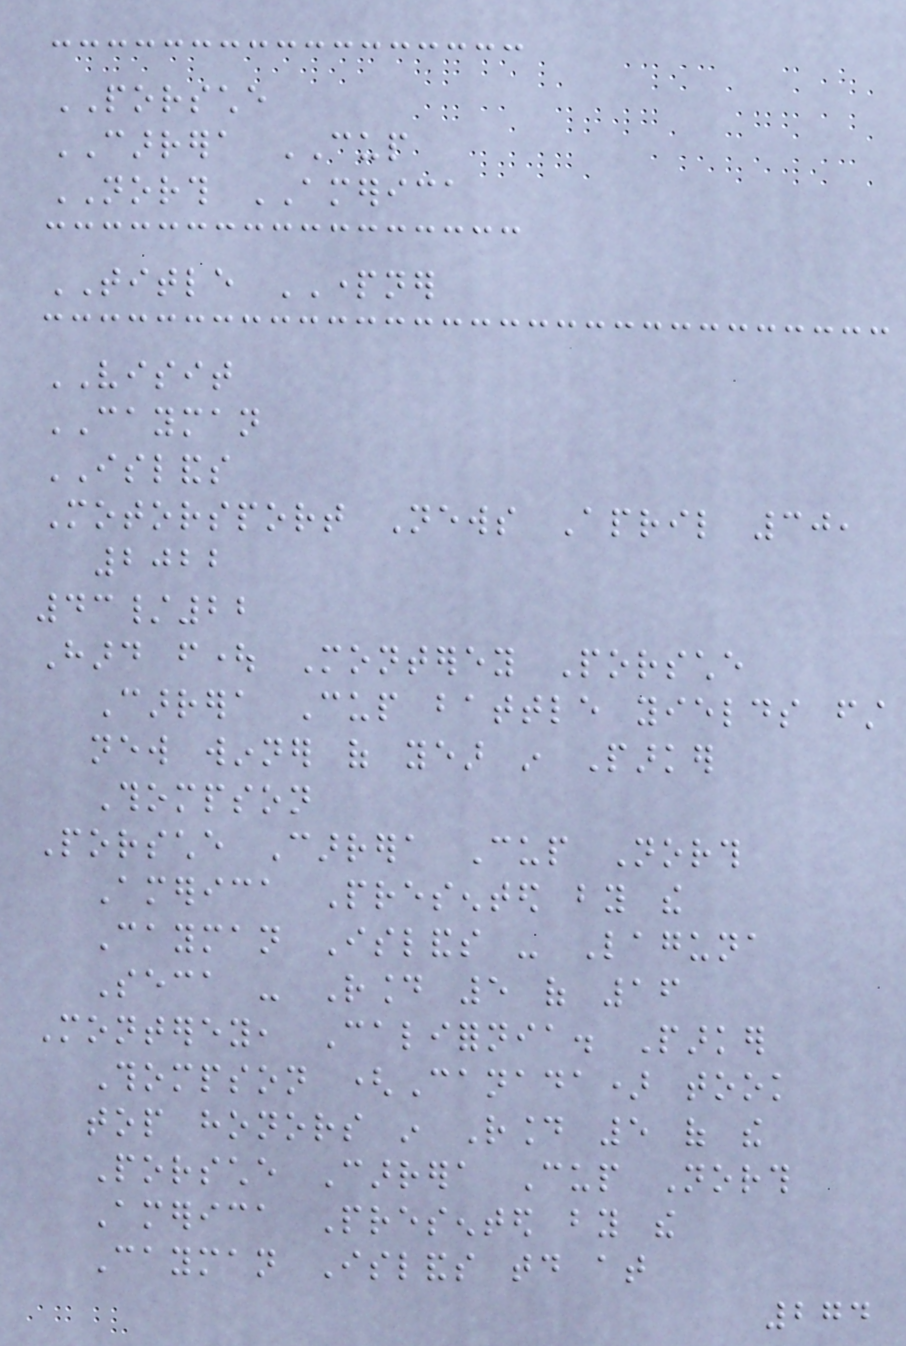PORSCHE
CARRERA CUP
NORTH AMERICA
TITLE PARTNER
VISIT
CAYMAN
ISLANDS
Motorsport News April 30,
2022
43/22
Hard fought Monterey Porsche
Carrera Cup battle yields first
new winner of year in Parker
Thompson
Porsche Carrera Cup North
America Presented by the
Cayman Islands - Laguna
Seca - Round 5 of 16
Monterey, California. Parker
Thompson (Canada) took
top honors in Round 5 of the
Porsche Carrera Cup North
America Presented by the
Cayman Islands today at
274
